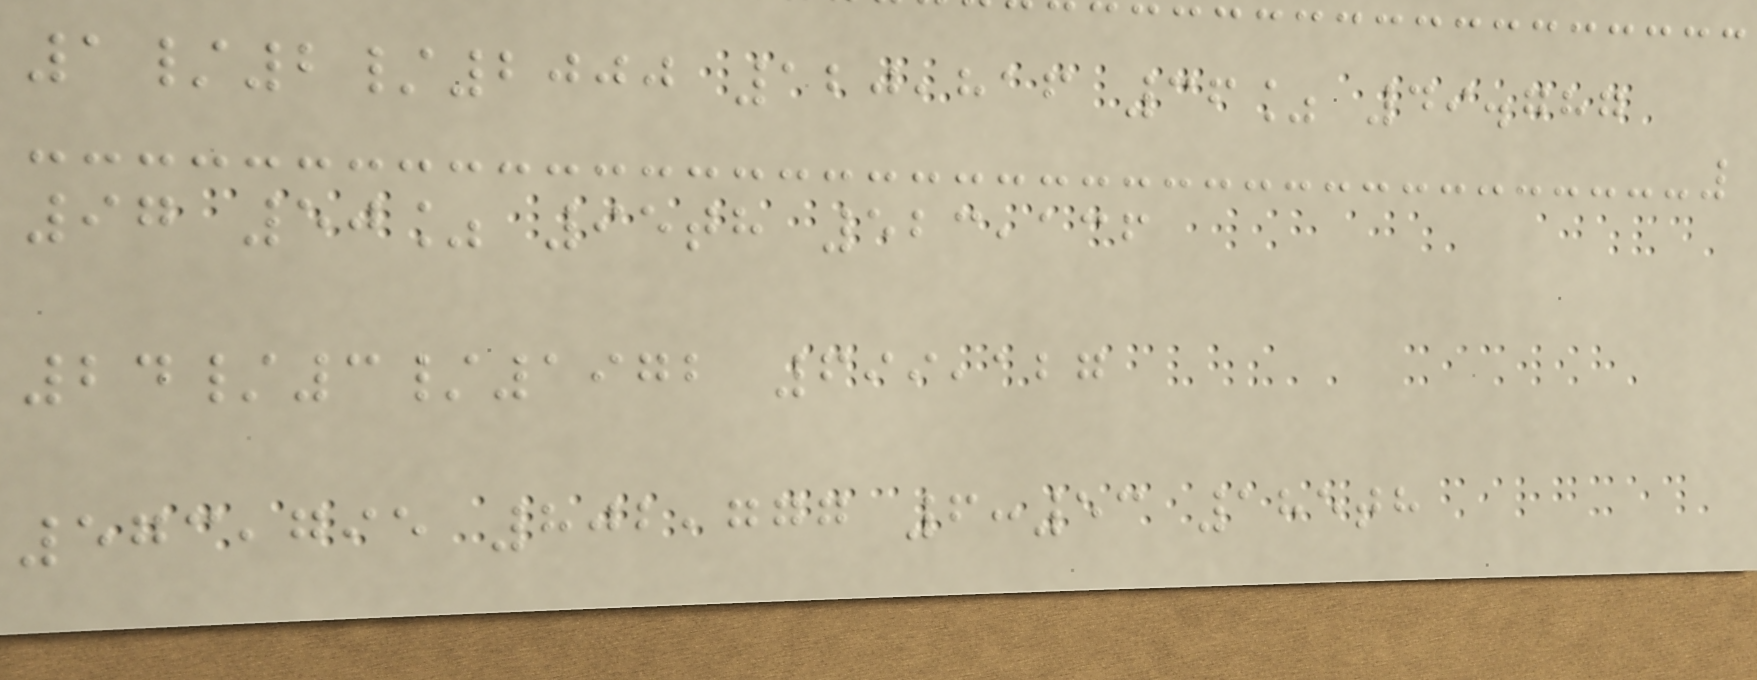1/2/2000 120,816 36% 49.787
97 50% 95th 523,136
24/3/1972 699,127
573,795 802,777 6:53 185th
